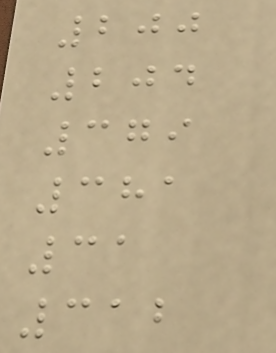200
204
379
381
31
312
